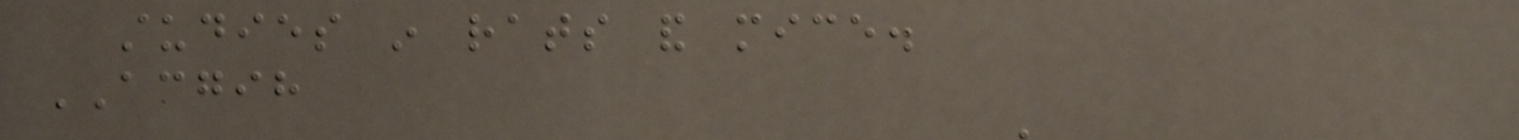studies in rats and mice.
ACGIH
